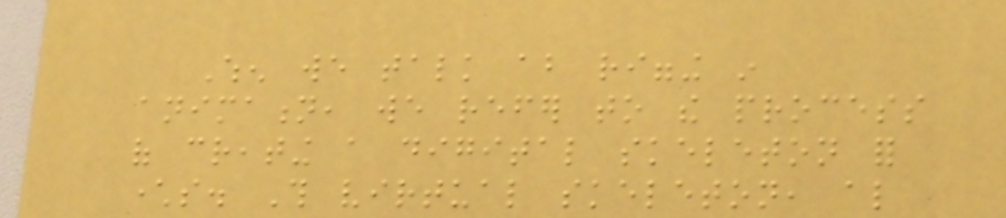When we talk about rigging in
animation, we refer to the process
of creating a digital skeleton for
characters. This virtual skeleton, also
